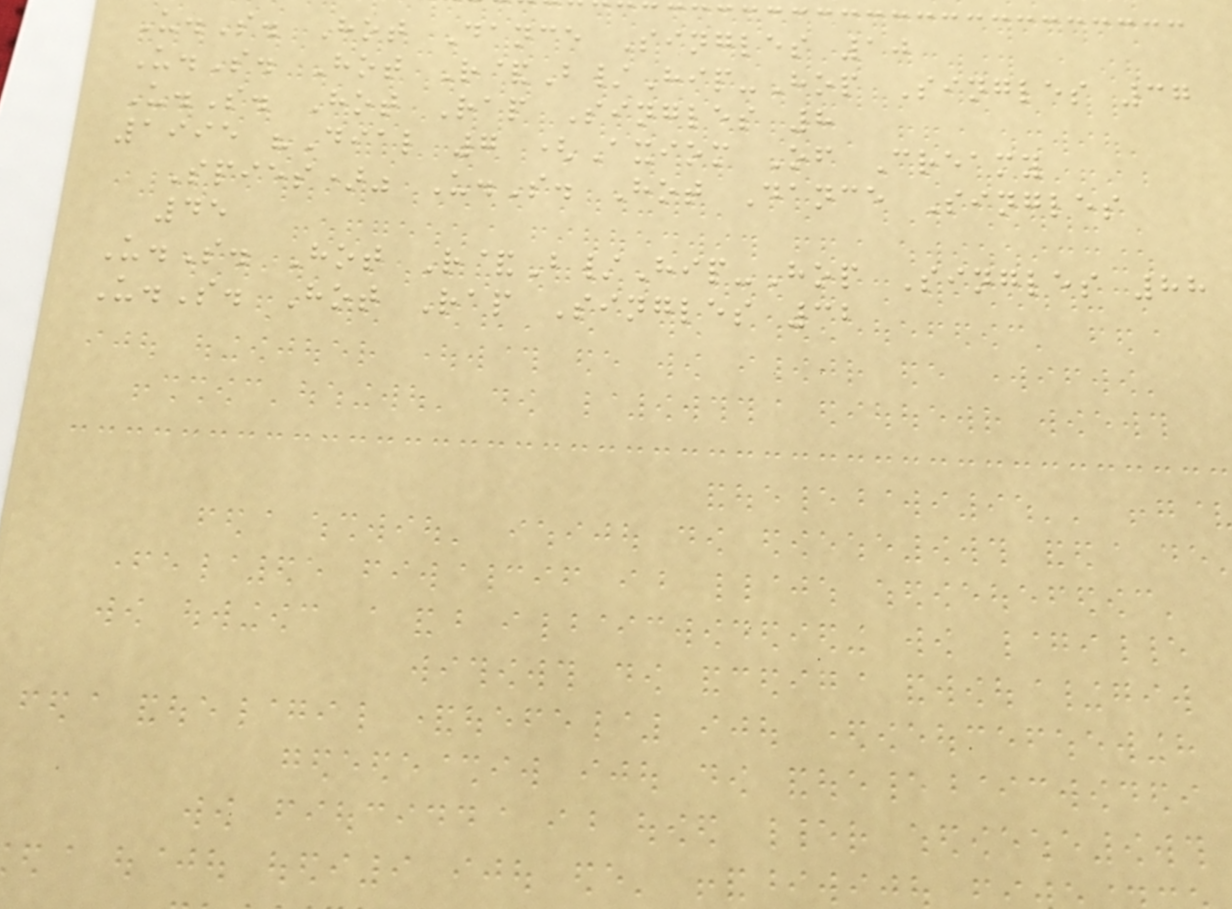U.S. Hot Dance Singles 10
U.S. Hot R&B/Hip-Hop Singles 37
U.S. Hot Rap Singles 8
1995 "Dial 7 (Axiom Of Creamy
Spies)" U.S. Hot Dance Singles
45
U.S. Hot R&B/Hip-Hop Singles 88
U.S. Hot Rap Singles 32
